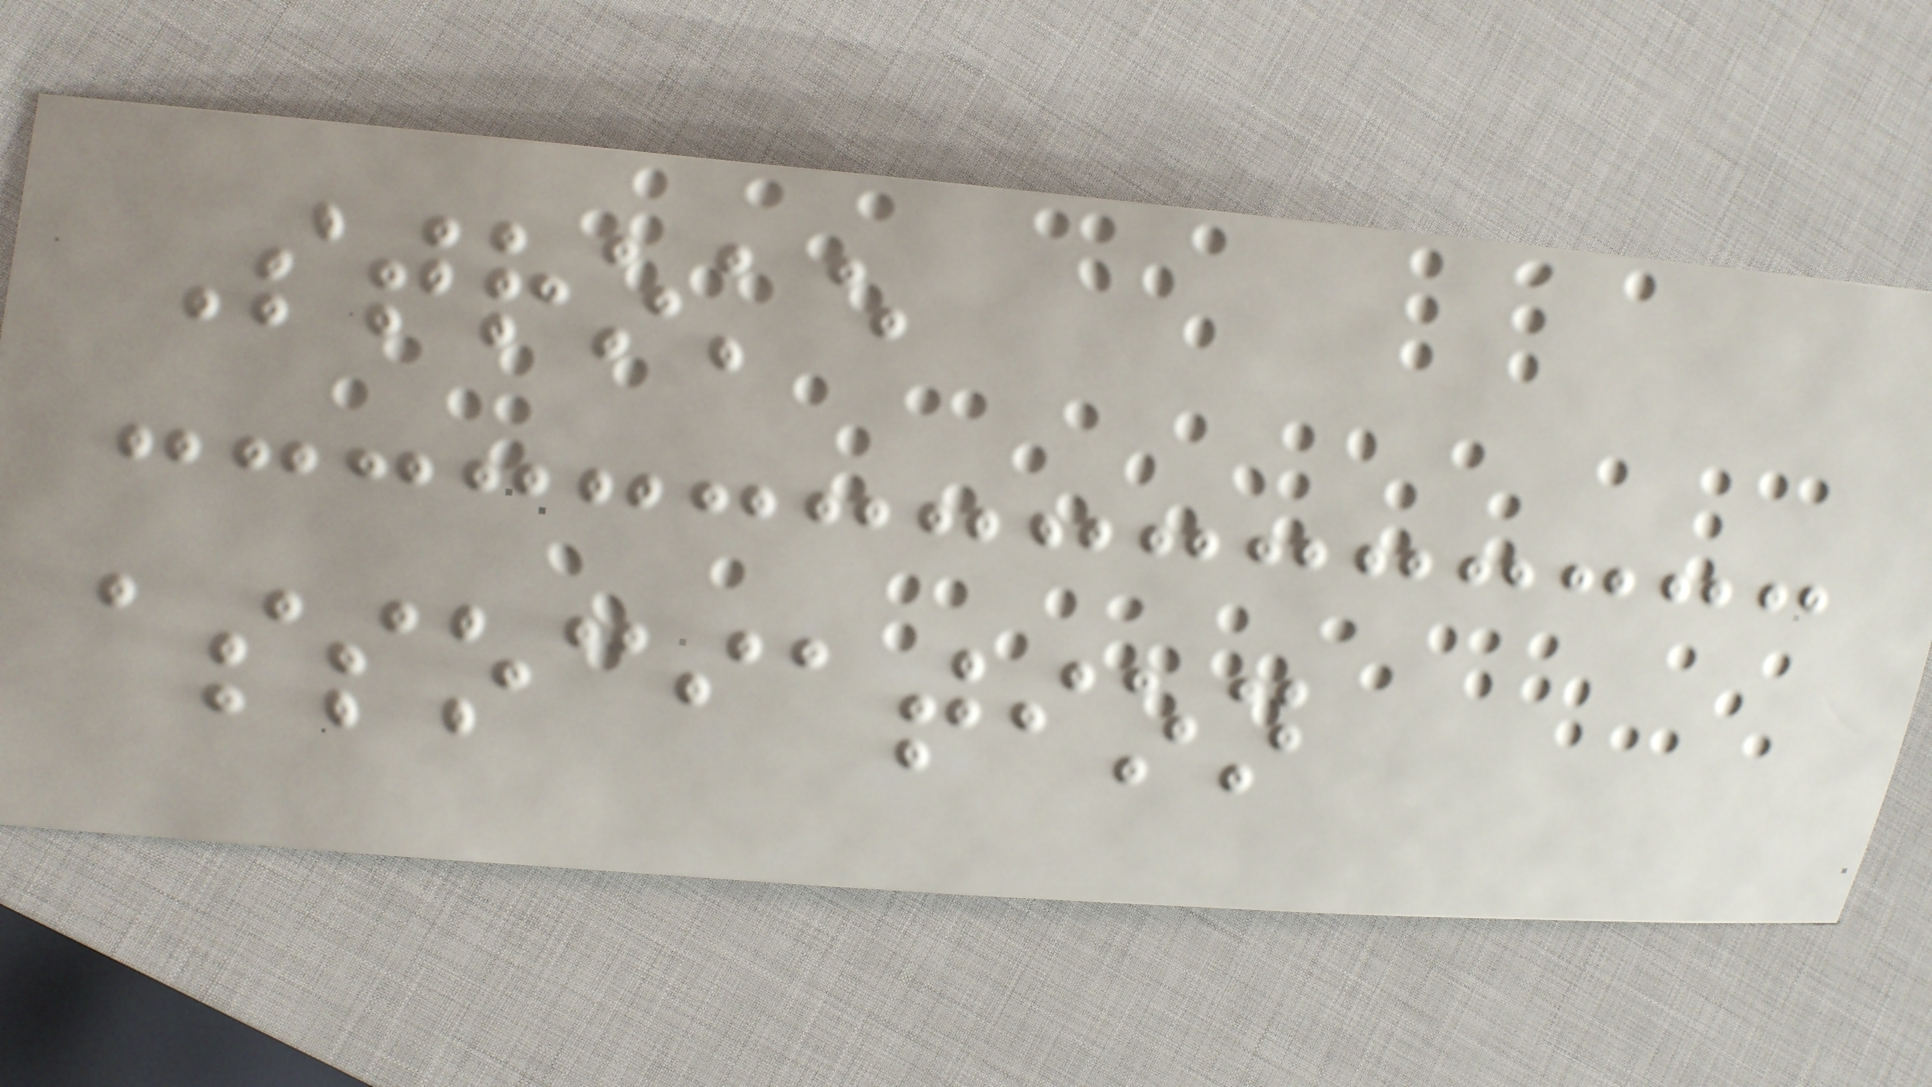Stroke
association
